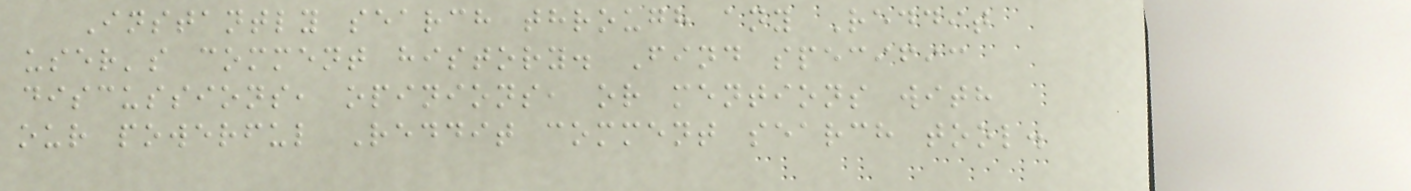Instantly search through any Reddit
user's comment history. Find specific
discussions, opinions, or mentions with
our powerful Reddit comment search tool.
